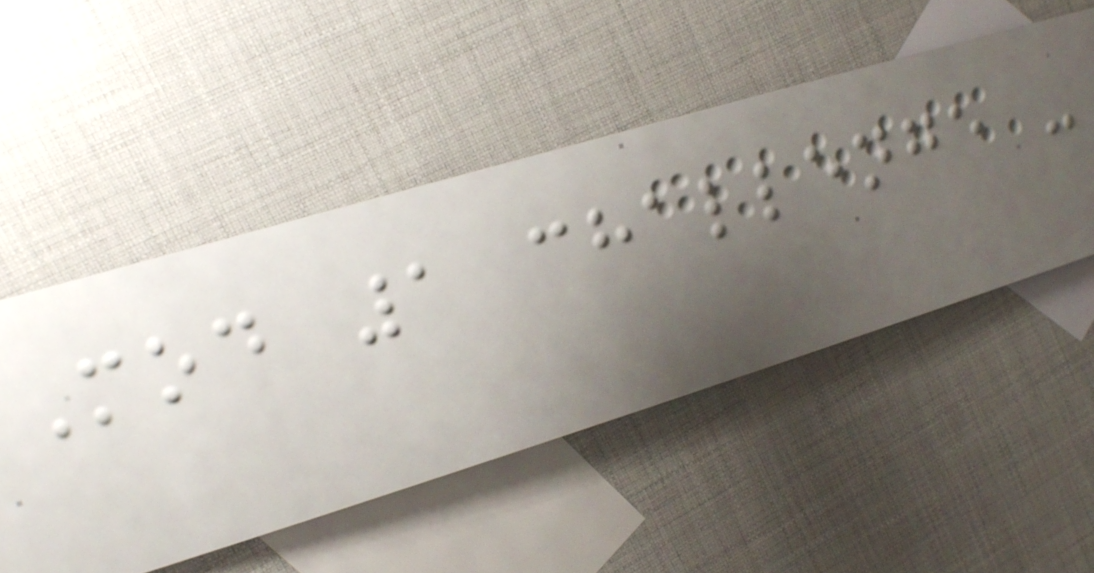Mod 1 challenge -
